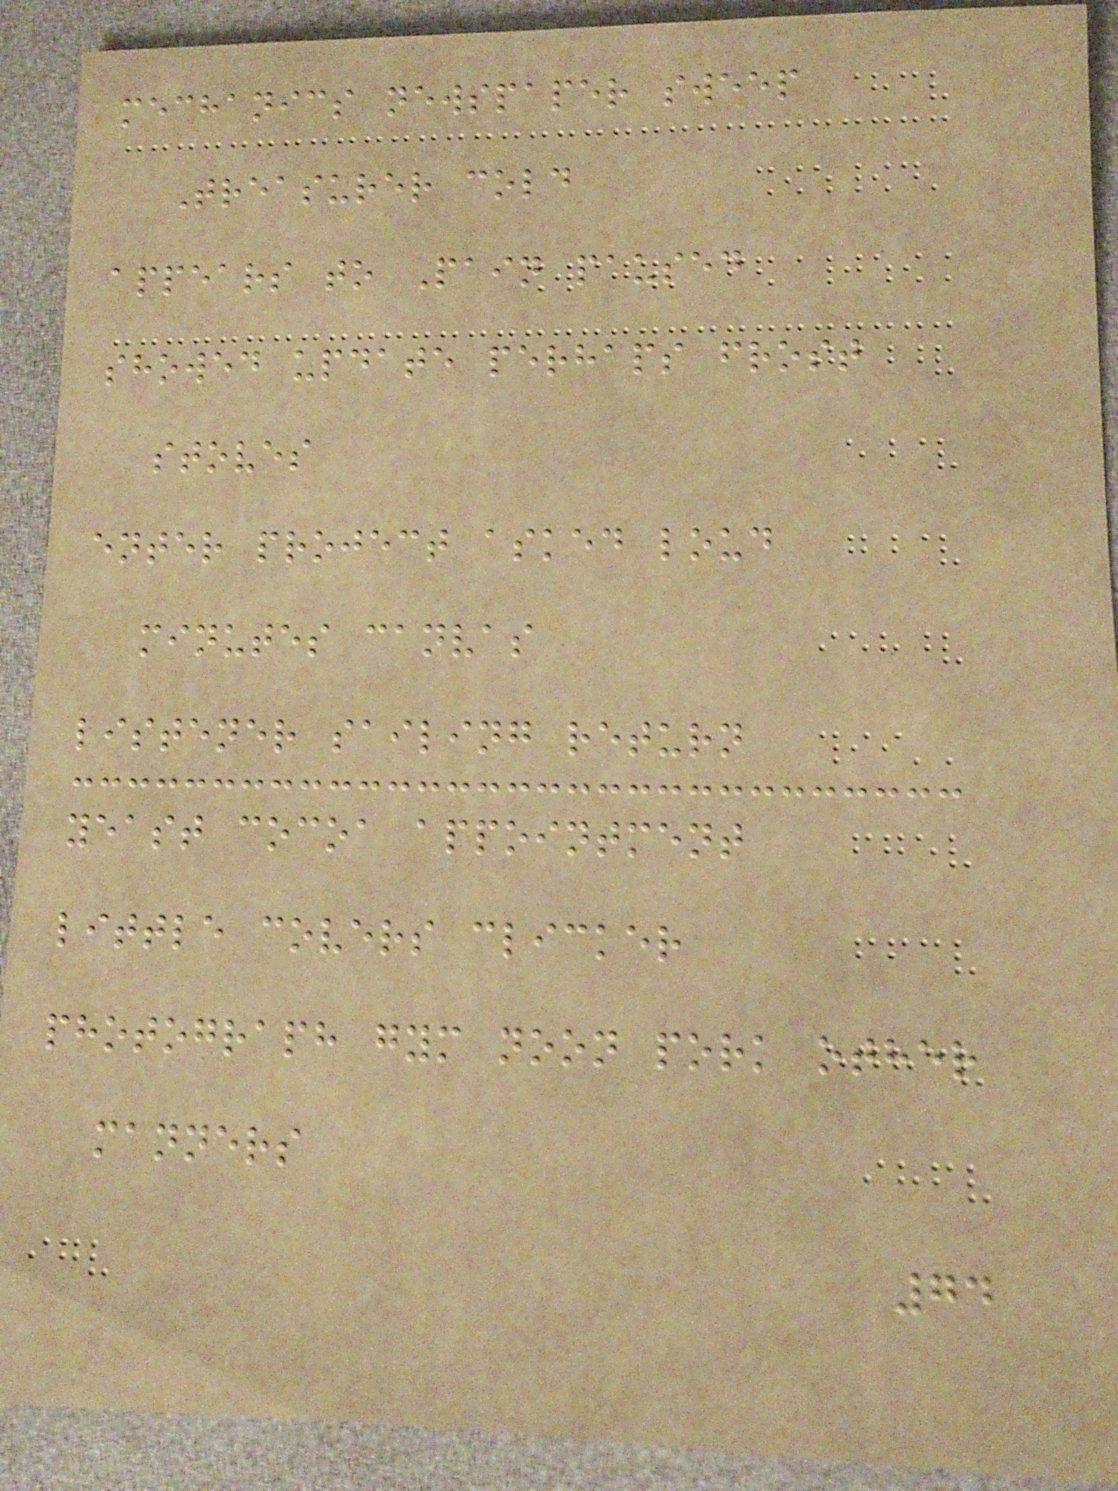mechanics newspaper sweep
Treasurer cold
appears to Pain paused
showed update perhaps frost
stoves
enter project asked loud
minutes canvas
listener sailing return
yeast cocoa appointment
little covers clicker
photograph gym noon pork other
manners
74
